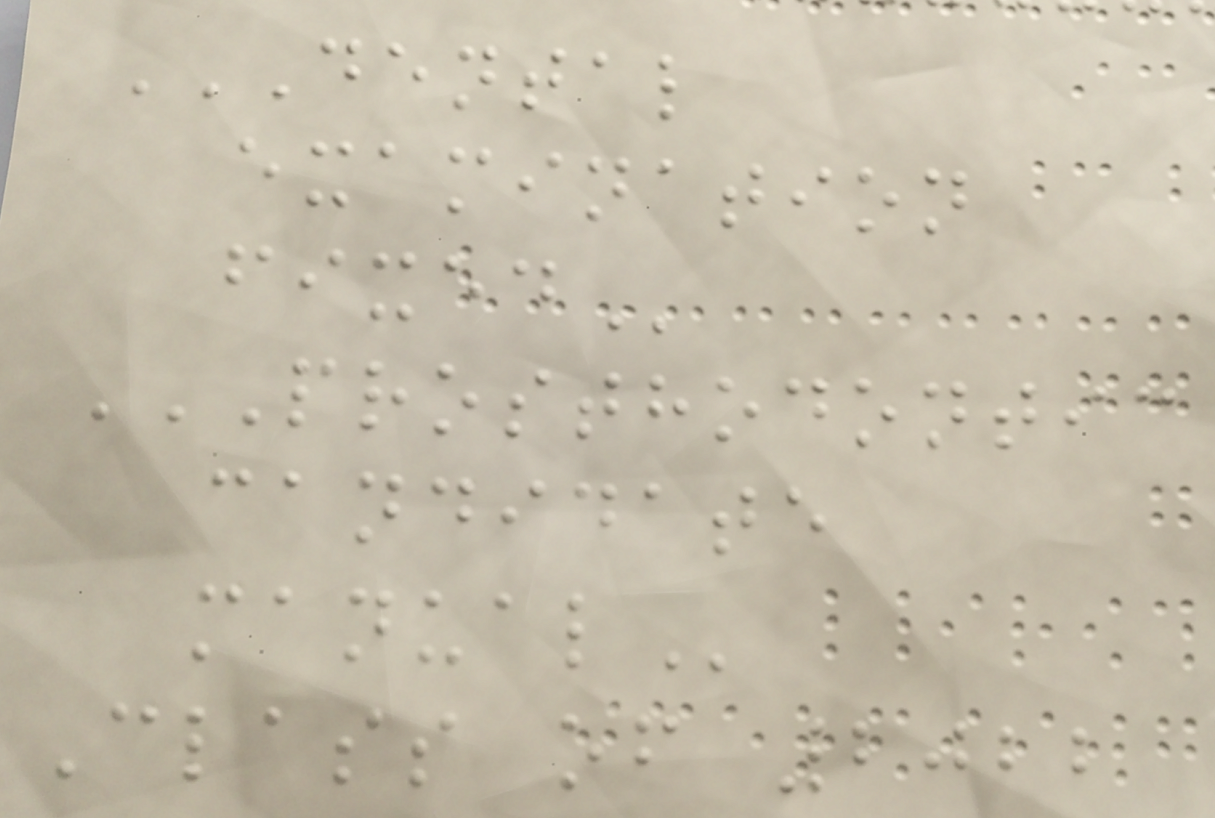DENTAL
EXAMINATION
FIXED
PROSTHODONTIC
CANDIDATE
MANUAL
Class of 2022
